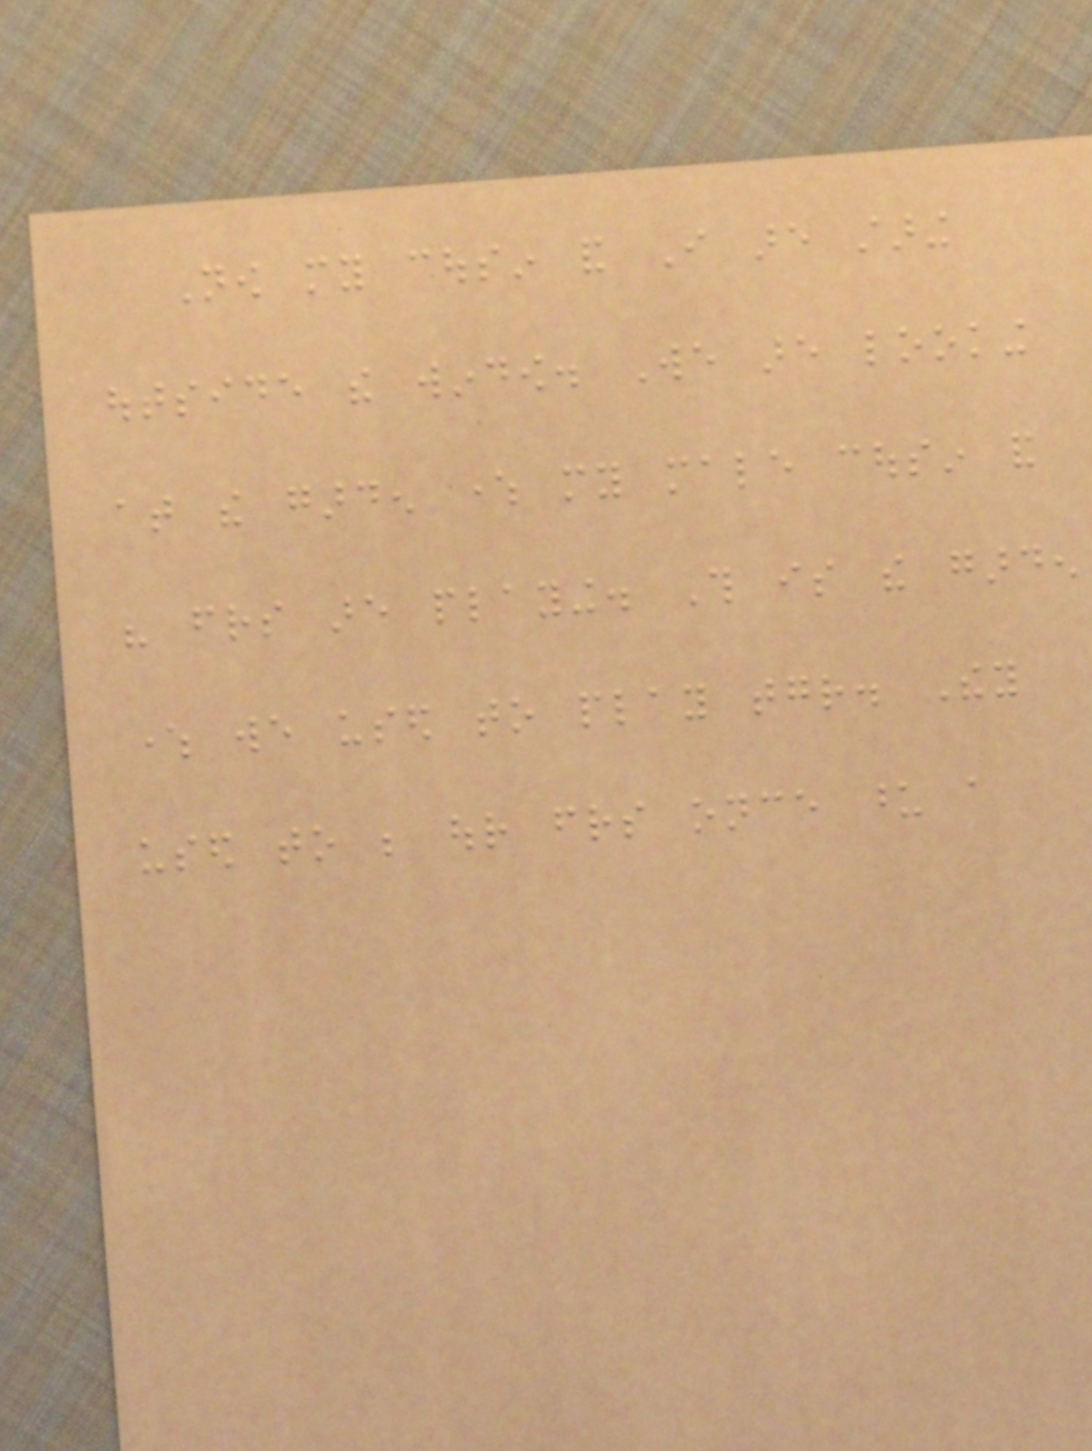Now my cousin and I are staring
outside the window. We are looking
at the garden where my male cousin and
his friends are playing. This is the garden
where we used to play together. They
used to be our friends once upon a
